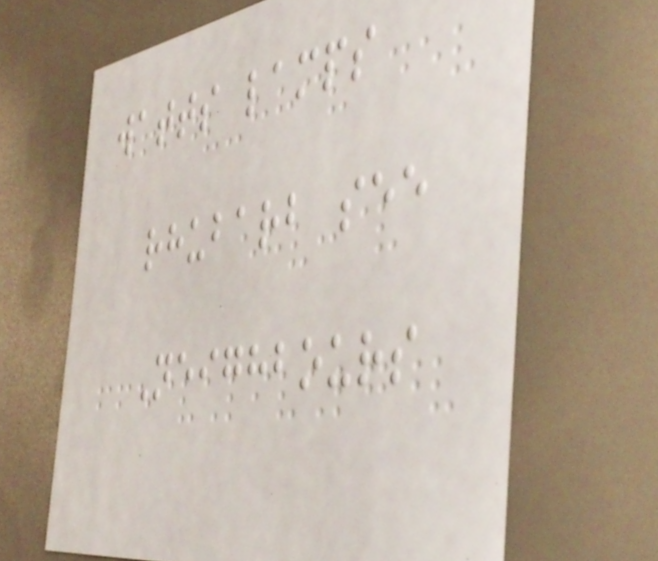watts lamps
rhubarb see
Neighbours
